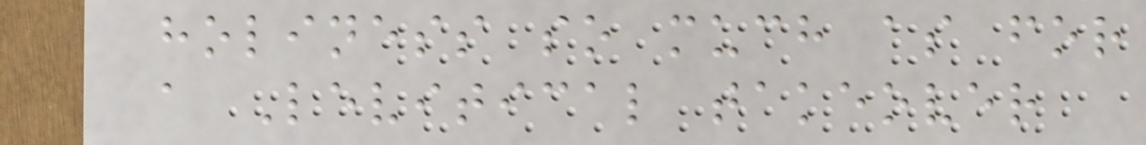holiness so much as for
a Levitical takeover
